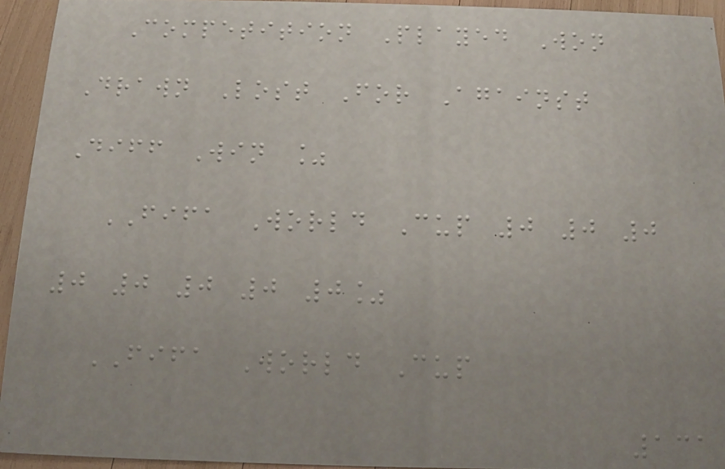Competition Played Won
Drawn Lost For Against
Diff Win %
FIFA World Cup 0 0 0
0 0 0 0 0%
FIFA World Cup
131
